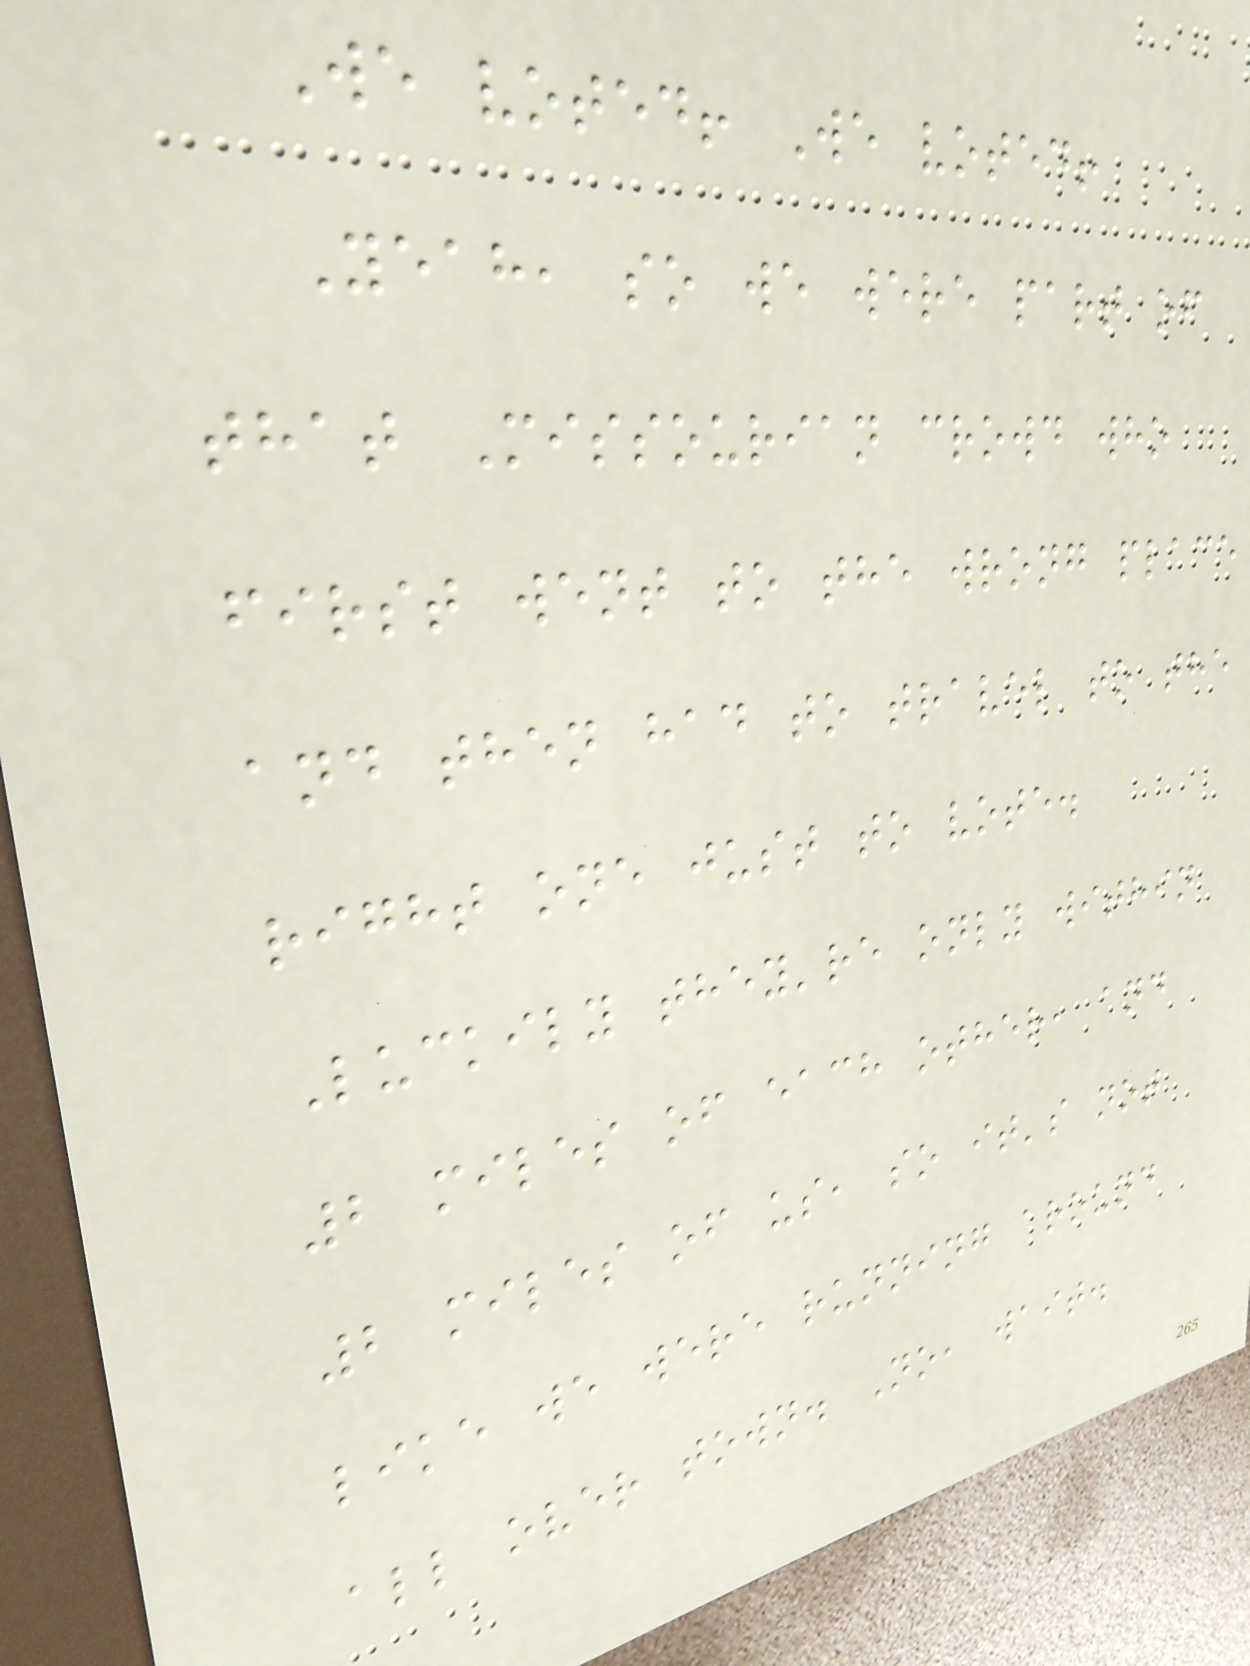We voted! We voted!
Yeah, so we were part of
that Missourian crowd who
first went to the wrong place
and then had to travel to the
right one just to vote.
Luckily they're only within
2 miles of each other, and
2 miles of us, so it's not
like we were running around
all over town. No, wait.
